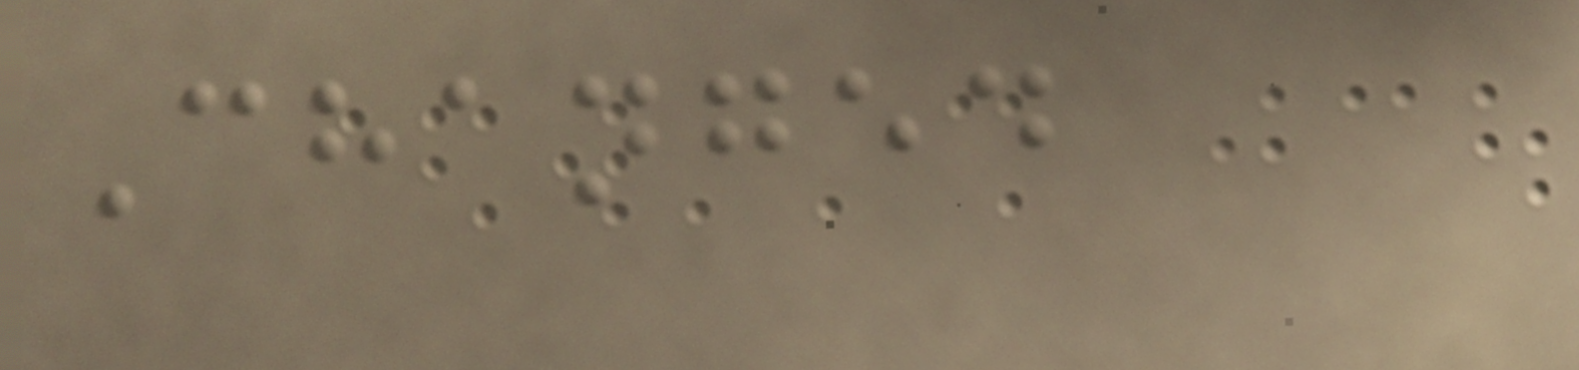Changed
